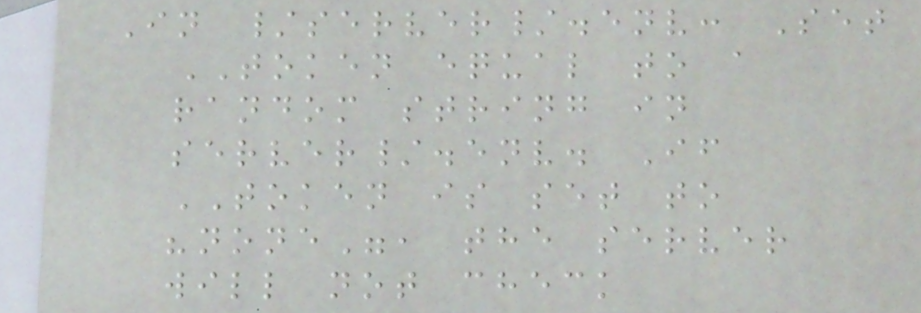In /server/.env: Set
TOKEN equal to a
random string in
server/.env. If
TOKEN is set to
"none", the server
will not check
